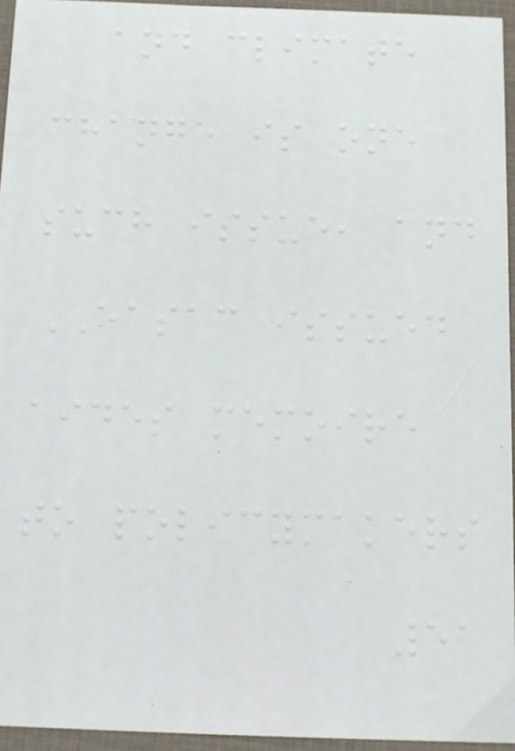and climate
change is one
such issue, and
EASAC issued
aides memoire
to policymakers
51
